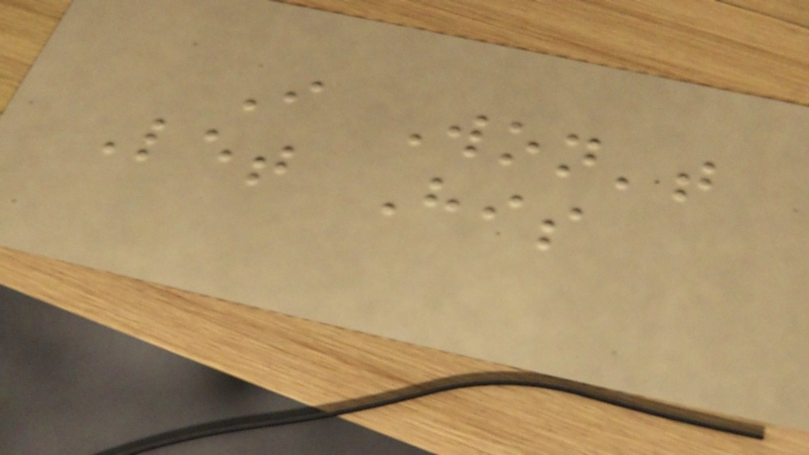I Won't
Let His
